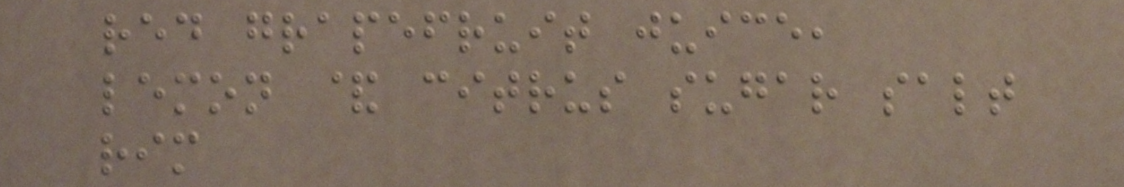red grapefruit juice,
lemon & citrus sugar salt
rim
